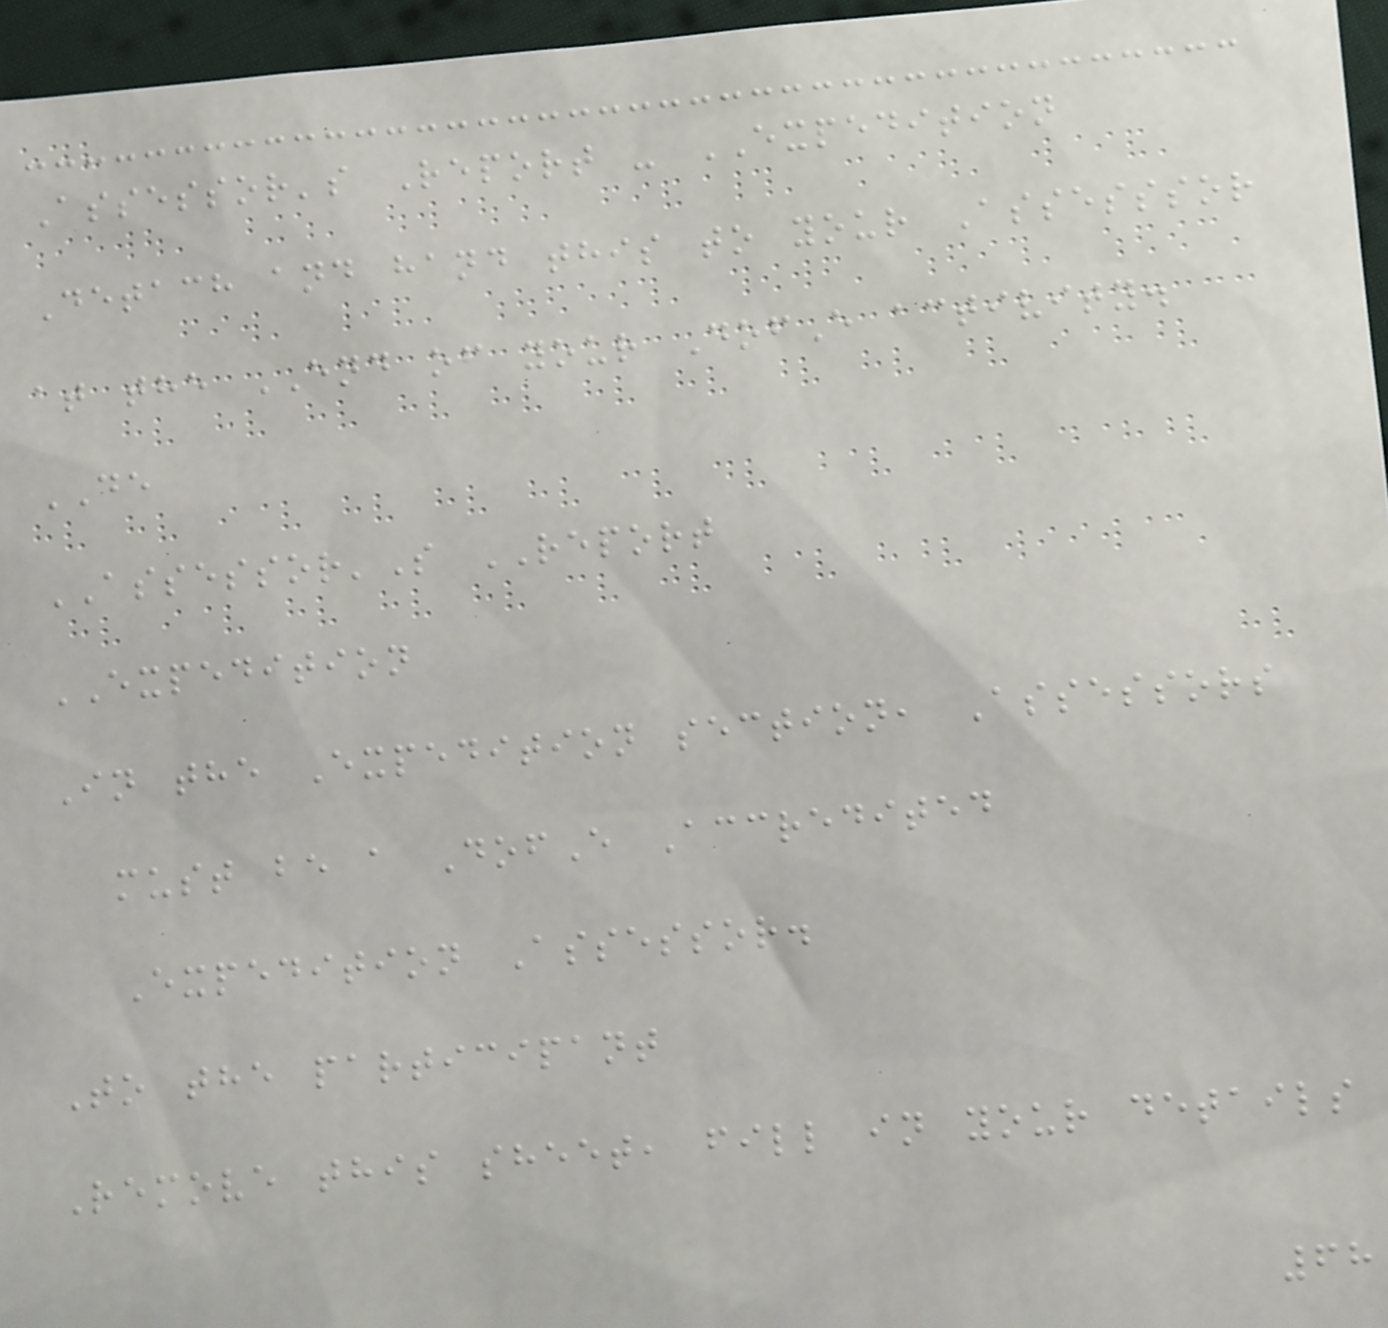Assessor's Report - EXPEDITION
Detach and hand this to your Assesssor
at the END of your DofE activity.
DE
ASSESSOR'S REPORT
EXPEDITION
In the Expedition section, Assessors
must be a DofE Accredited
Expedition Assessor.
To the participant
Remove this sheet, fill in your details
68
